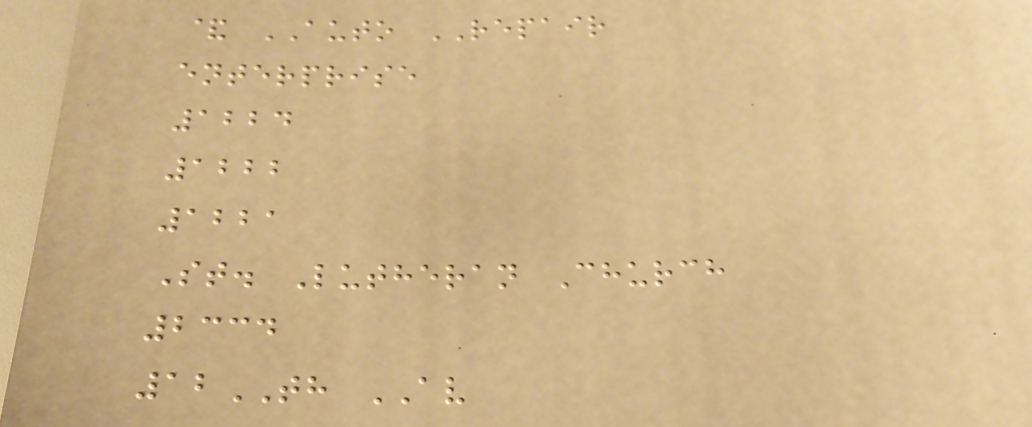& AUTO REPAIR
enterprise
1224
1222
1221
St. Lutheran Church
2334
12TH AV
